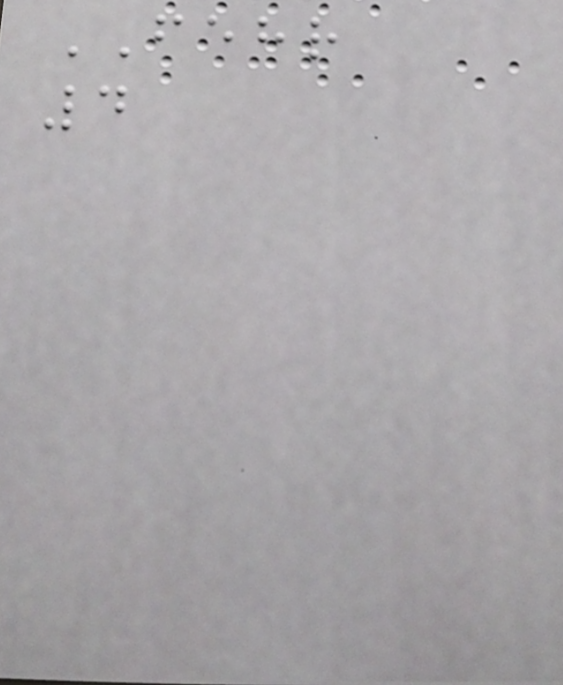FEHR
4
